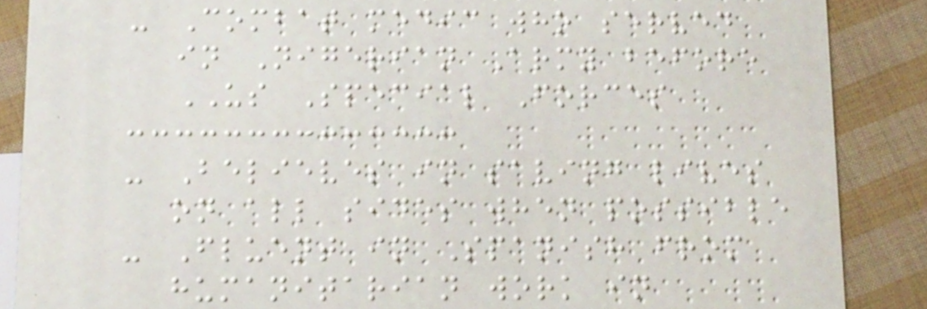- Combat medic who served
in Nigerian Army before
US Special Forces
- Believes in saving lives
on all sides when possible
- Fluent in Spanish from
humanitarian work in
